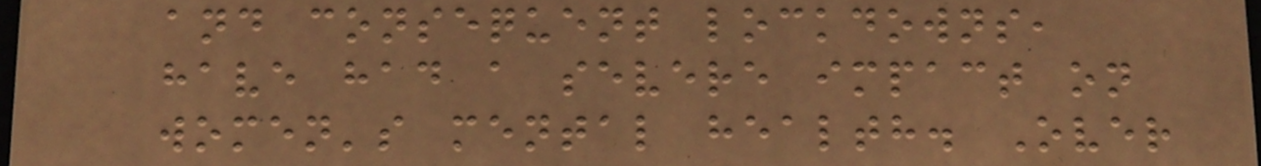and consequent lockdowns,
have had a severe impact on
women's mental health. Over
